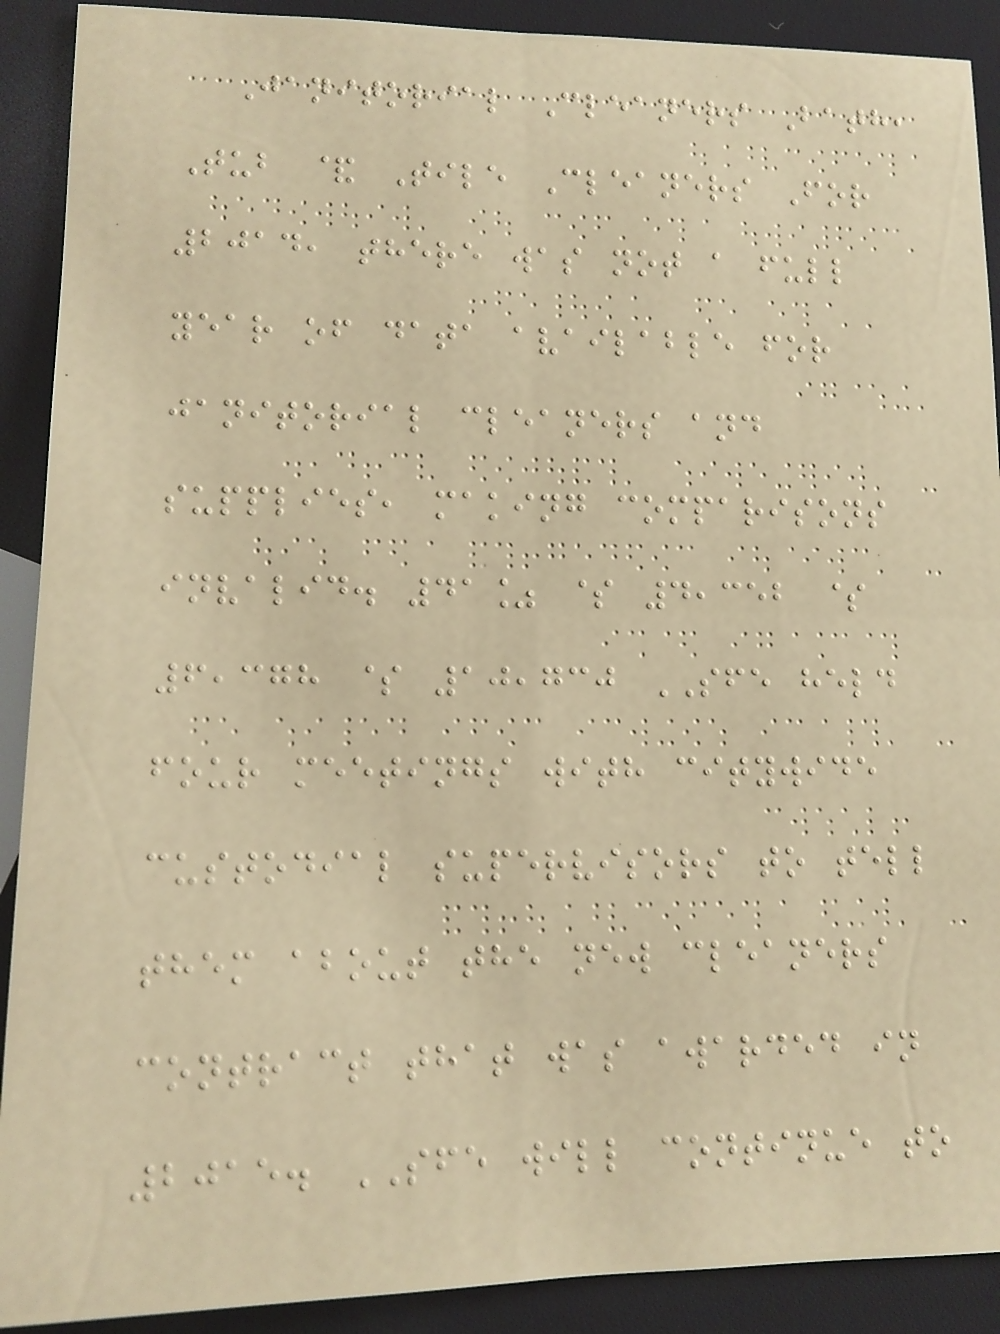Janitorial Cleaners Bath,
Tub & Tile Cleaners For
2014, there was not a full
year of data available for
janitorial cleaners and
supplies, making comparisons
invalid. 41% $ 4,352 $
6,378 $ 10,730 SFE held
four meetings with citywide
custodial supervisors to tell
them about the new cleaners
contract that was awarded in
2015. SFE will continue to
